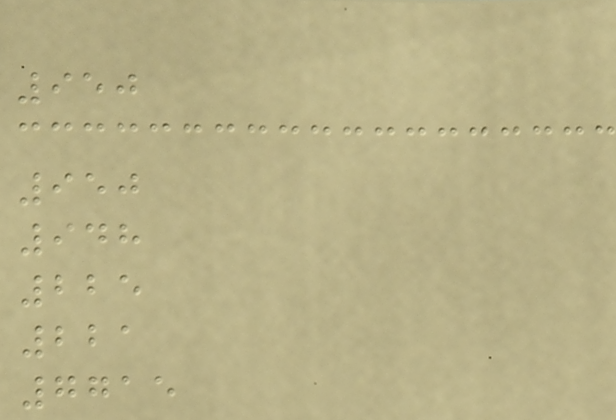950
950
948
225
221
7715
